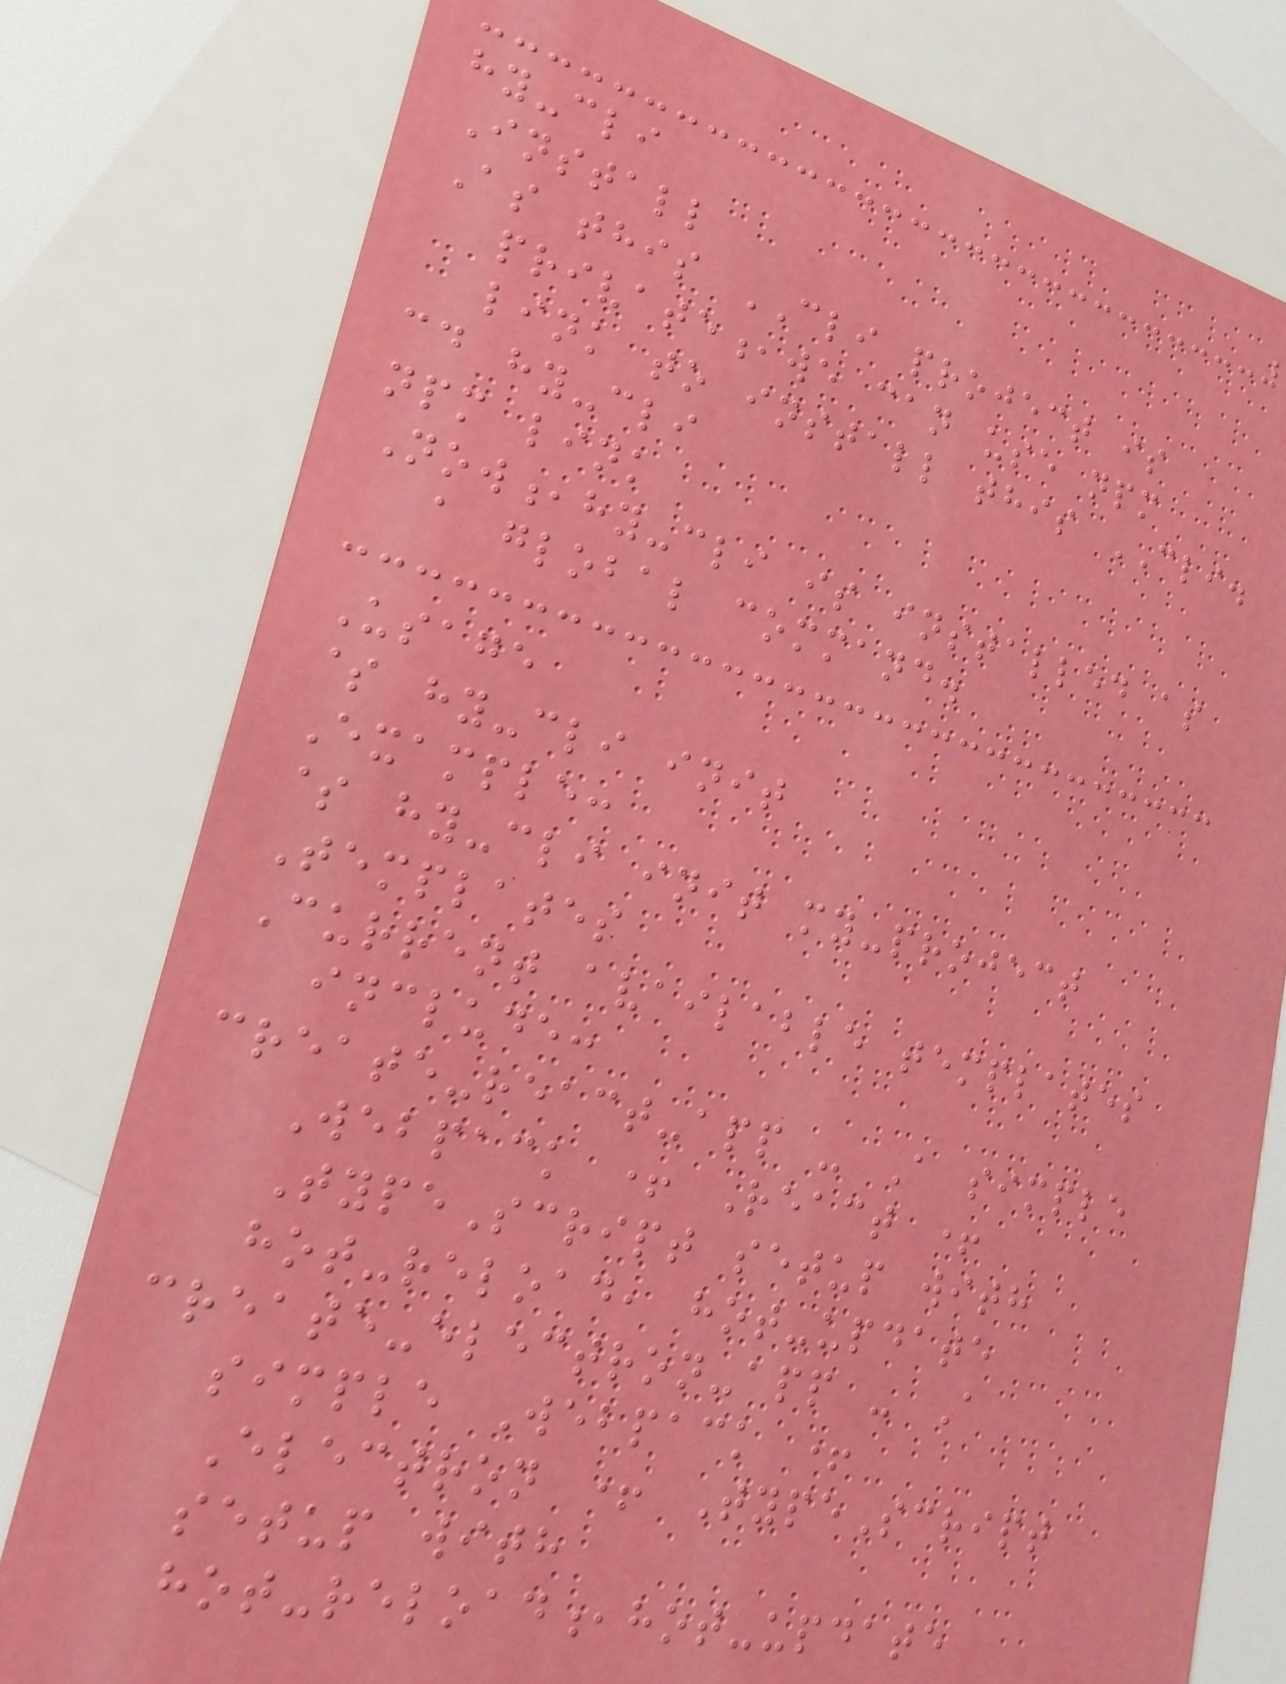hy-cli
Install
As this CLI project is
private,we can use npm
link to install this CLI.
cd hy-cli
npm link
Now,hy-cli is installed as
a global command.
Usage
$ hy-cli init
Example:
$ hy-cli init my-project
Templates
Current available templates
include:
create-react-app - A simple
Webpack + React +
TypeScript setup with
hot-reload, hot-update
create-electron-app - A
simple Webpack +
Electron + TypeScript
setup with
hot-reload,hot-update
